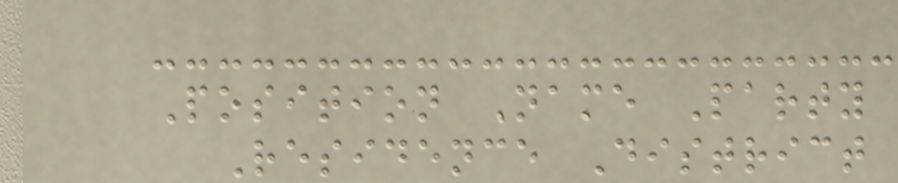Position Name Party
Residence District
